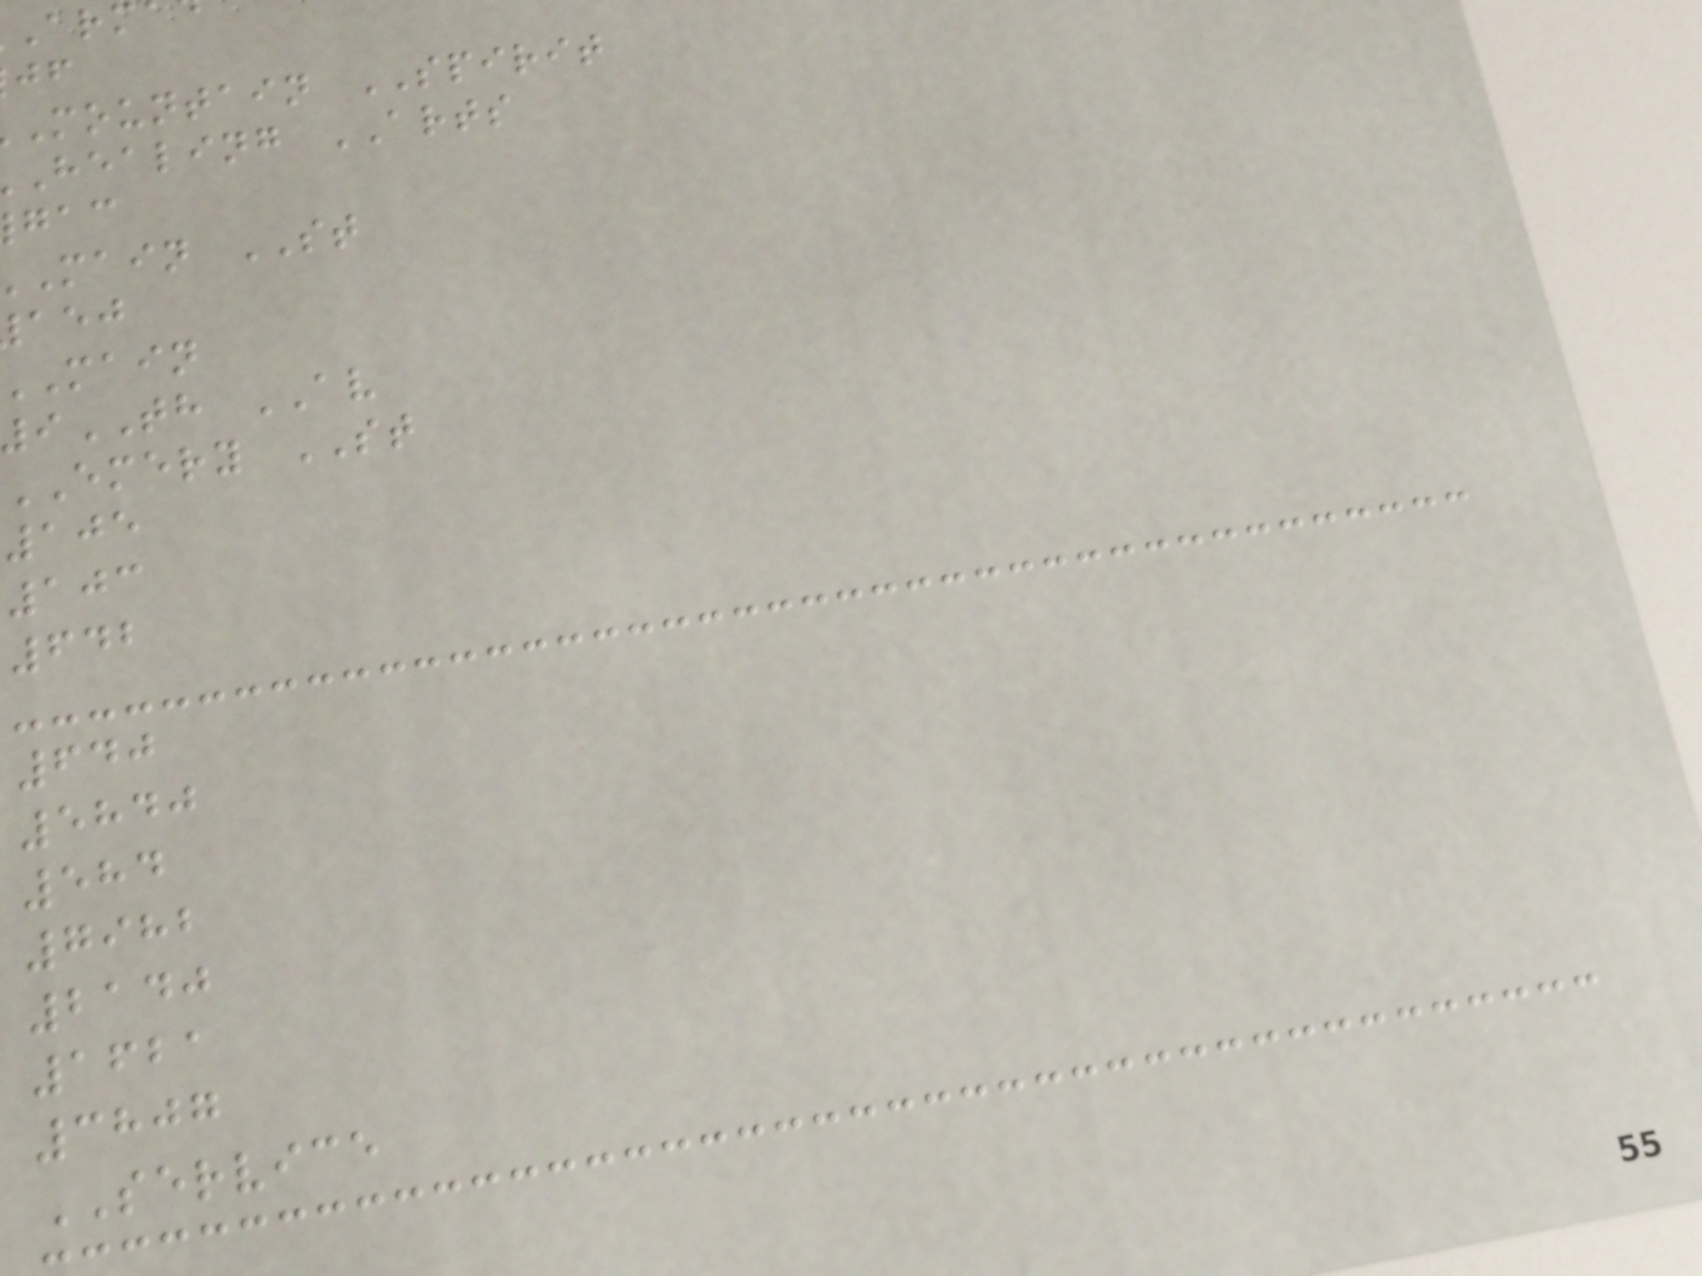mountain SPIRIT
healing ARTS
main ST
main
TH AV
EMERY ST
105
103
642
640
5840
584
7982
2140
1621
3807
SERVICE
